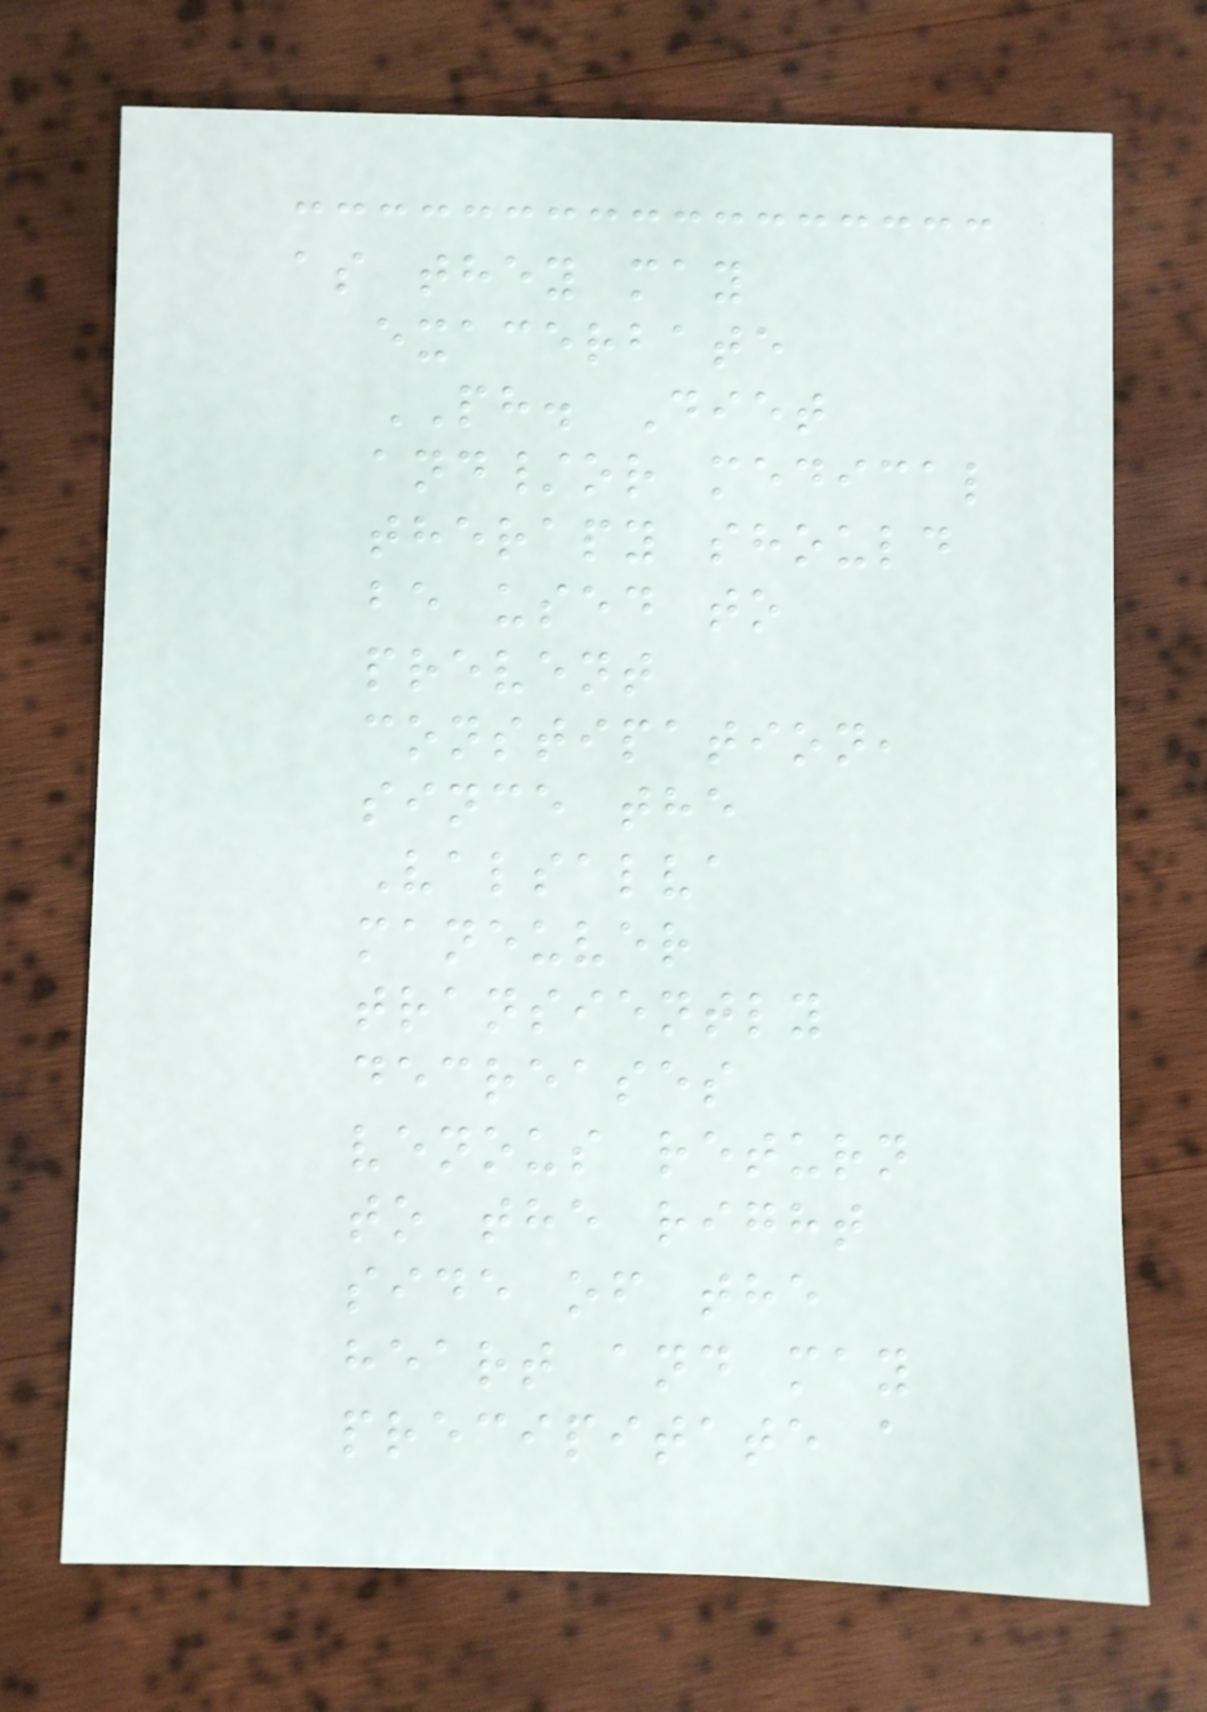as they may
exacerbate
PH. Diet
and/or medical
therapy should
be used to
prevent
constipation,
since the
Valsalva
maneuver
transiently
decreases
venous return
to the right
side of the
heart and may
precipitate a
